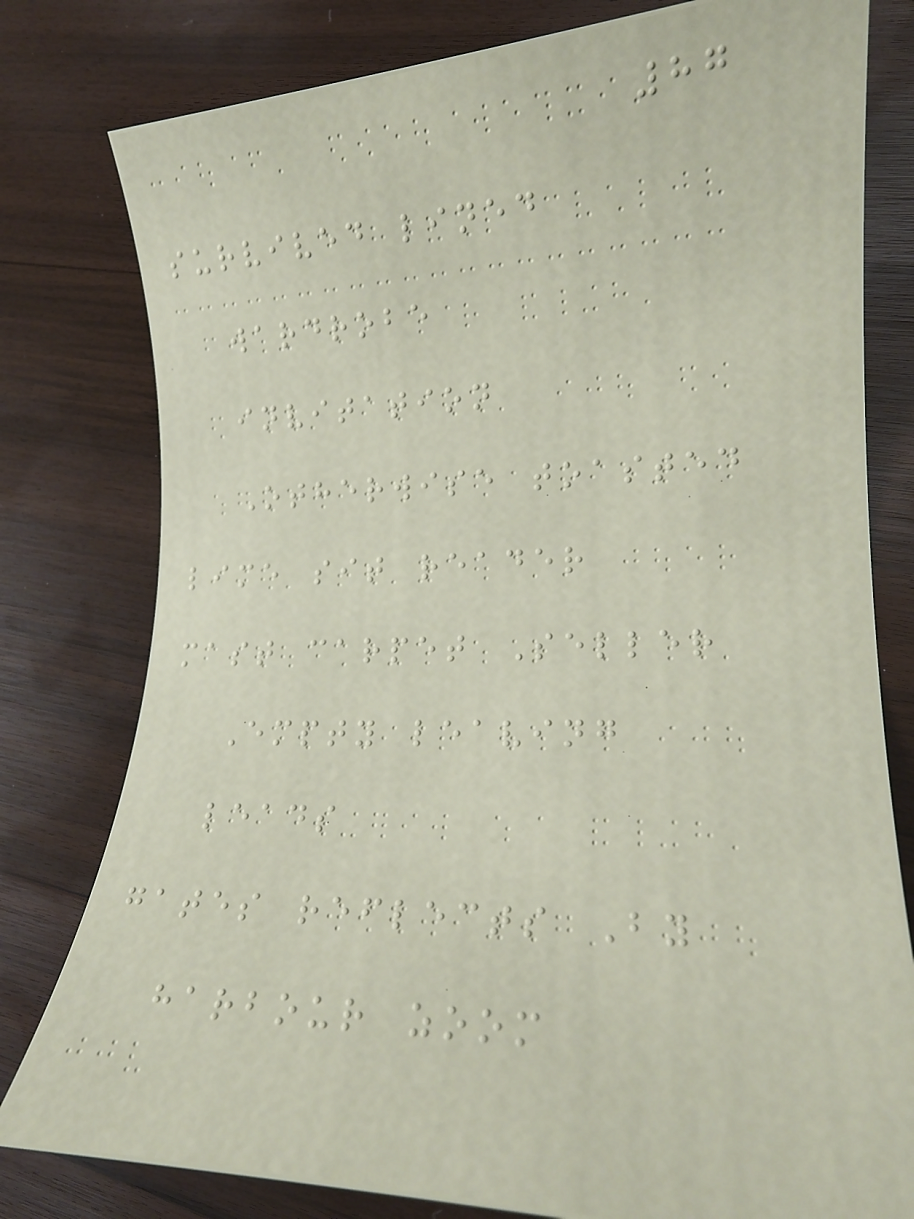87
survived lined
wardrobe
invitation
Otherwise toasted
lime sit reader
mast carpet Seller
Empty leaving
leads
gates reflects By
harbour zoom
